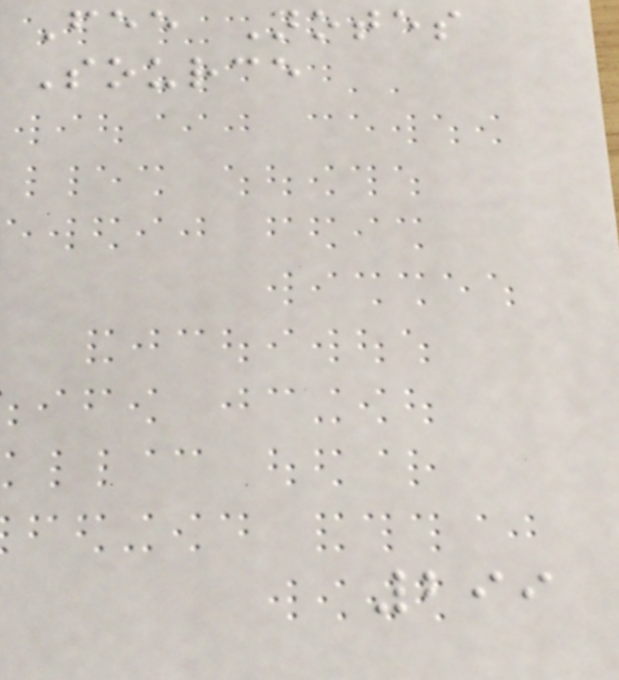Fee Notes
Source
299
